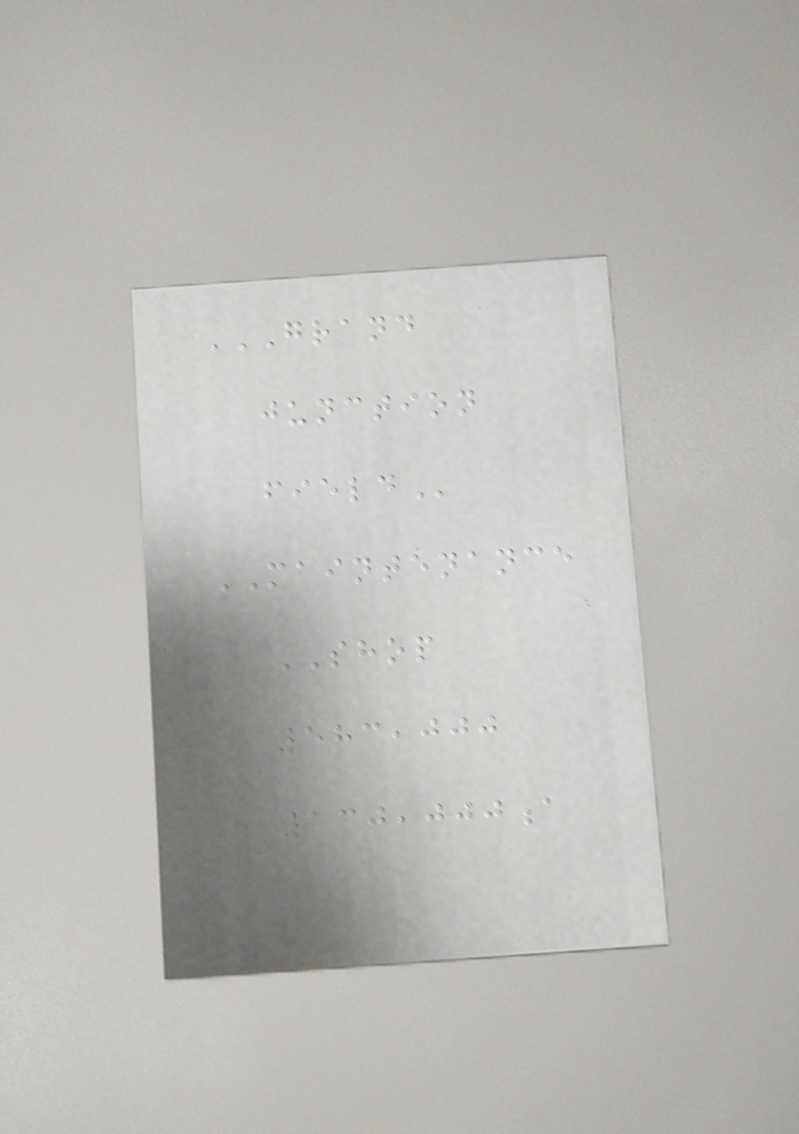GRAND
JUNCTION
FIELD
MAINTENANCE
SHOP
583,000
130,000a
